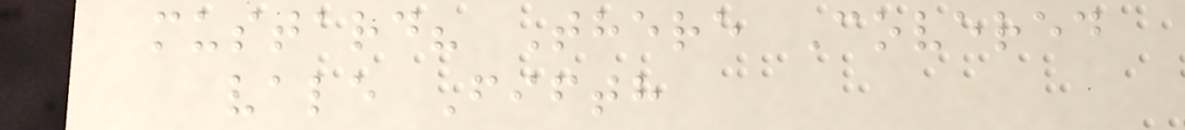mustard? There Covered
vale Fifth
